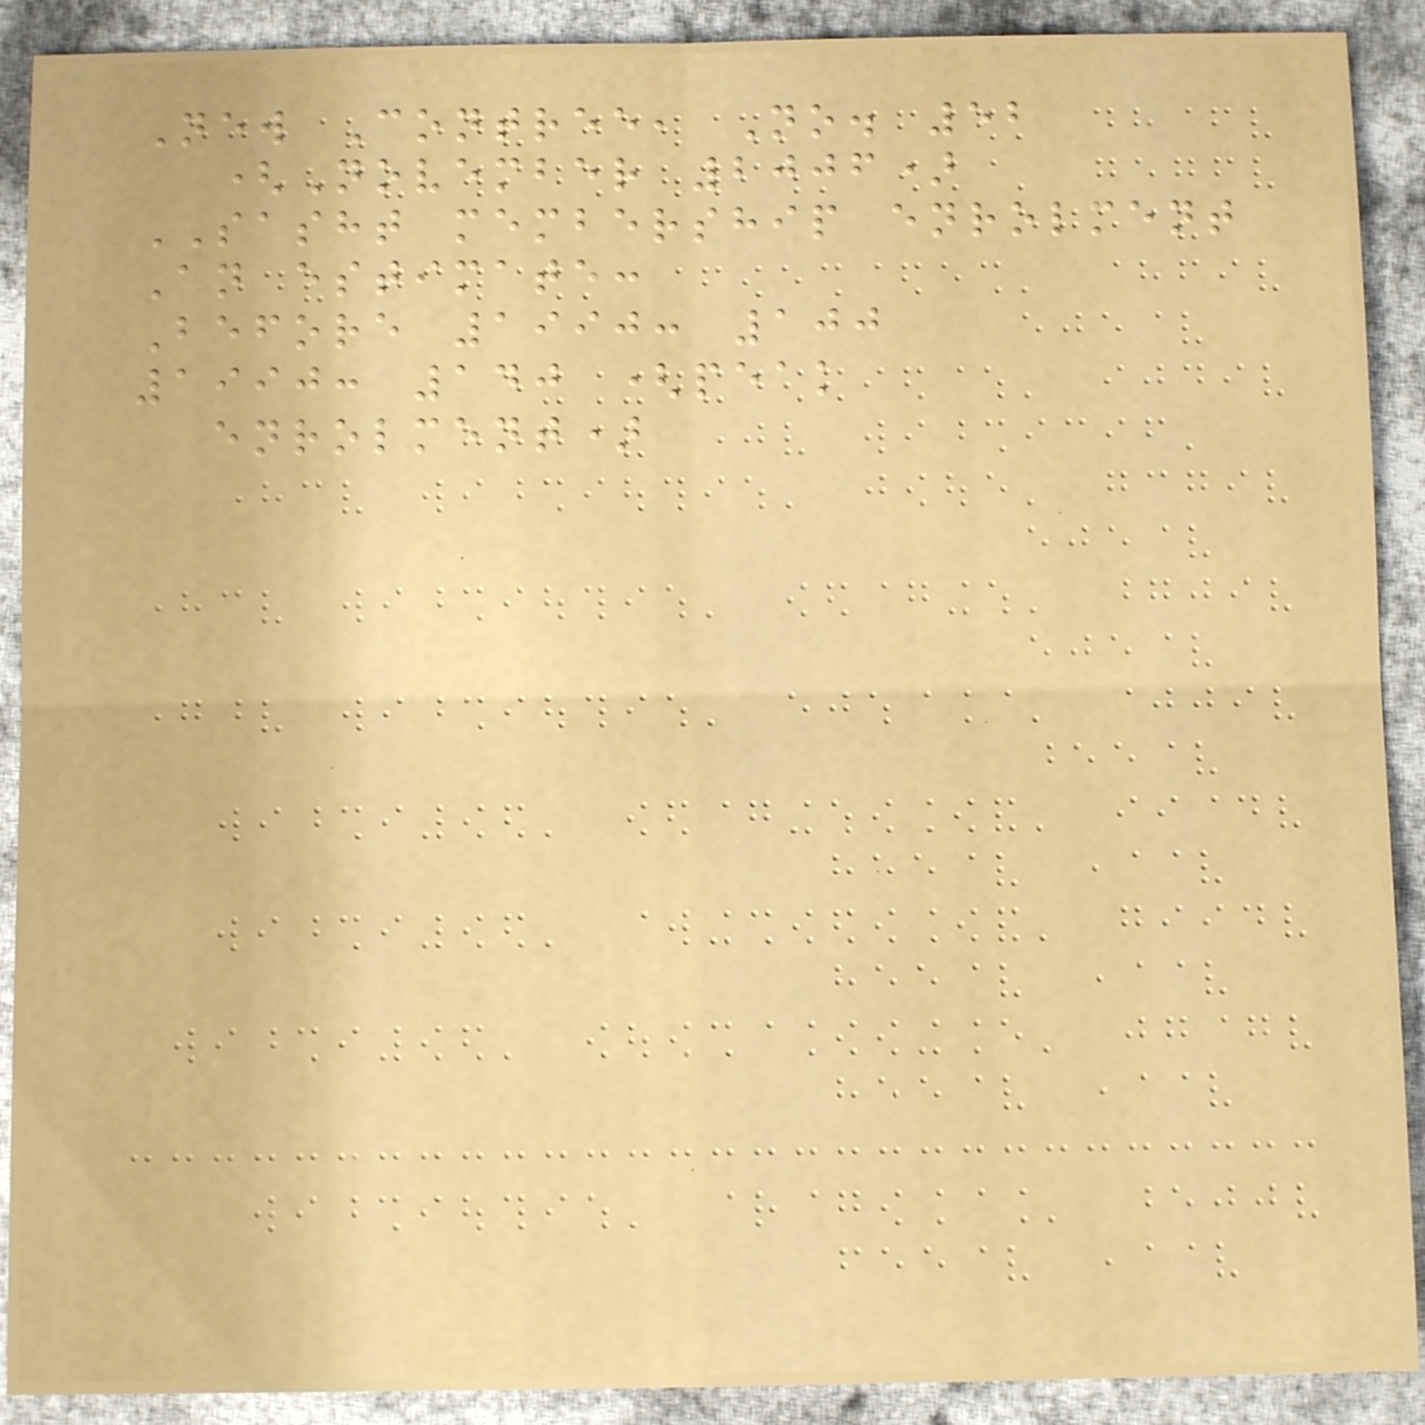New Contree, No. 52
(November 2006)
SASHT membership enrolment
An estimate:
Before 1990: 100
1990: 140 (peak
enrolment)
